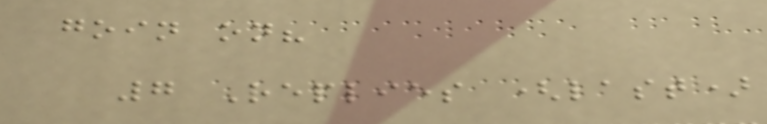goin on?
7 Replies (last)
